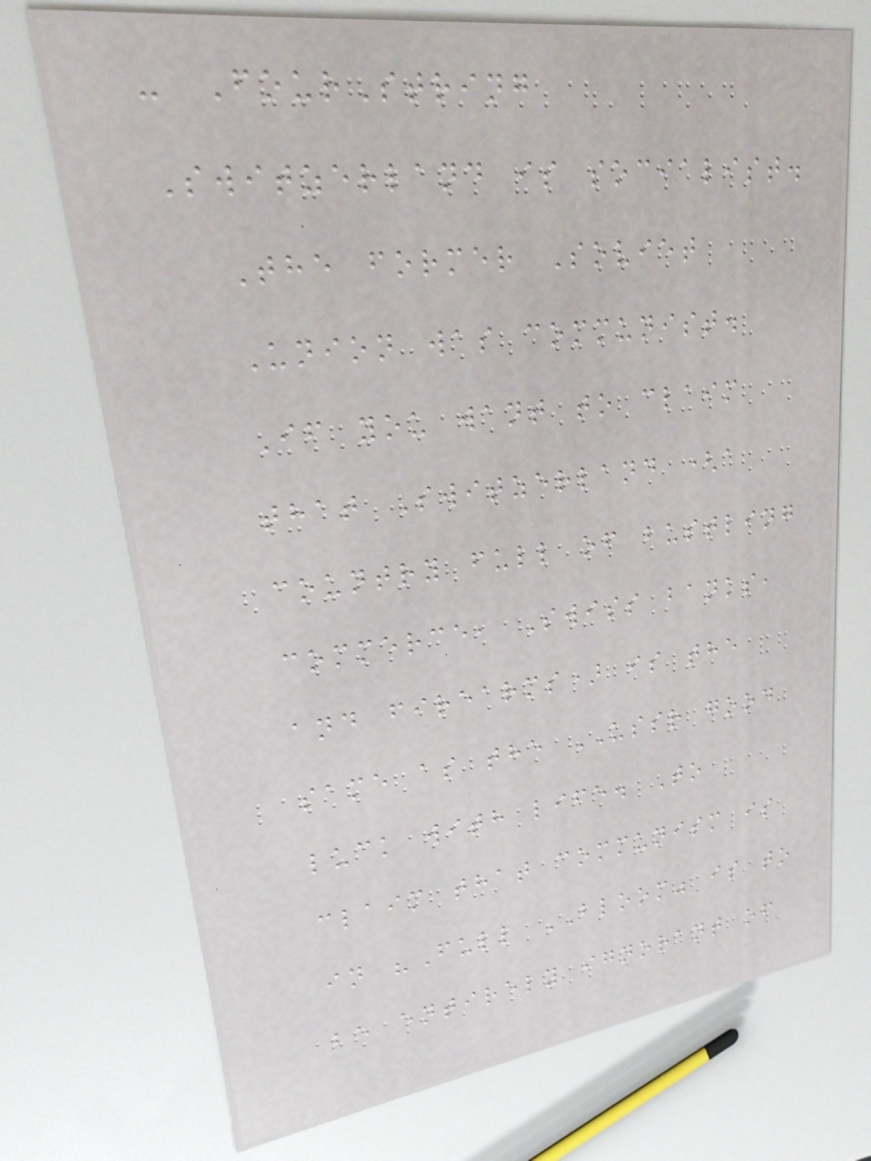- FourString
Switzerland is socialist.
The former Soviet
Union was communist.
If you want to claim
that Switzerland (a
country full of bustling
commerce, Swiss banks,
and firearms) is the
same as the USSR good
luck with life. To
claim that communism is
in "Full BLOOM" is to
be entirely ignorant of
